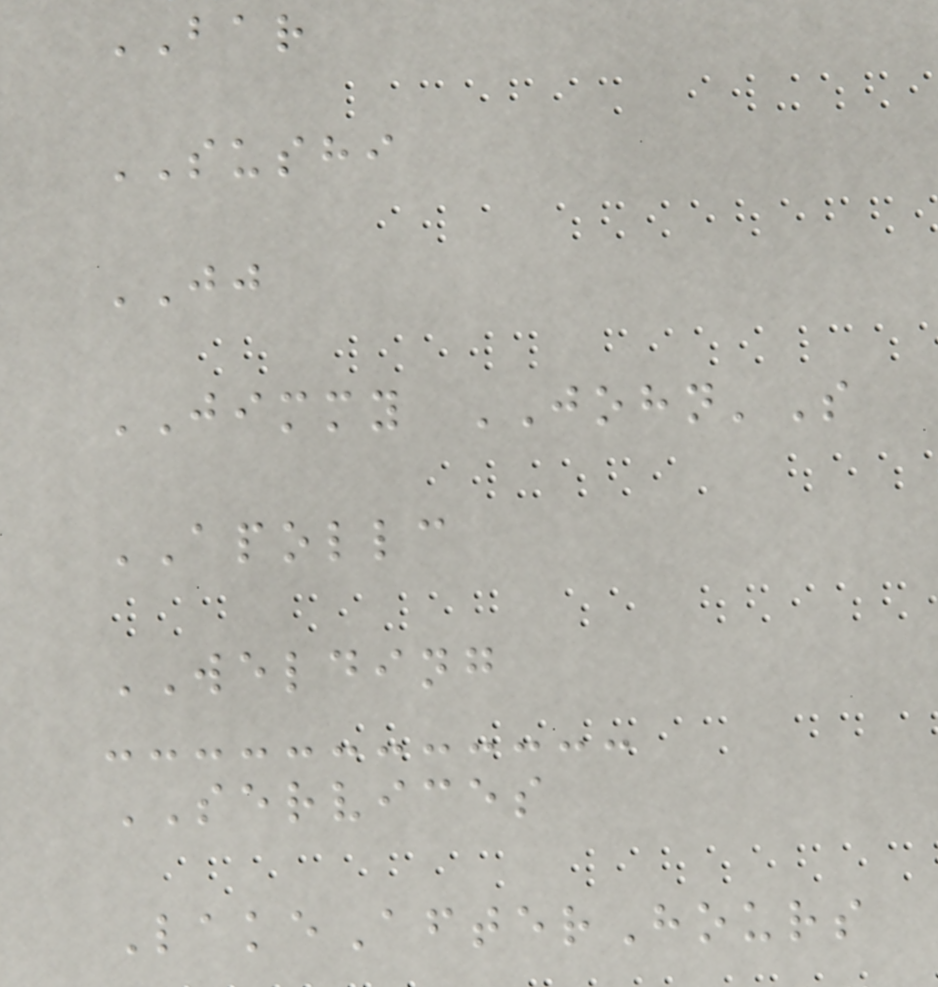BAR
SUSHI
JJ
JIMMY JOHN'S
APOLLC
WELDING
SERVICES
LakeAfterHours
